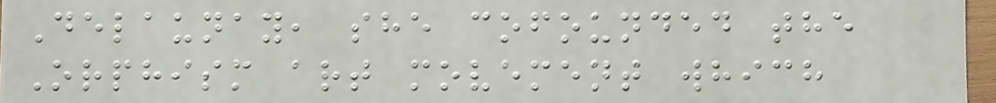Delaunay, she cofounded the
Orphism art movement which
